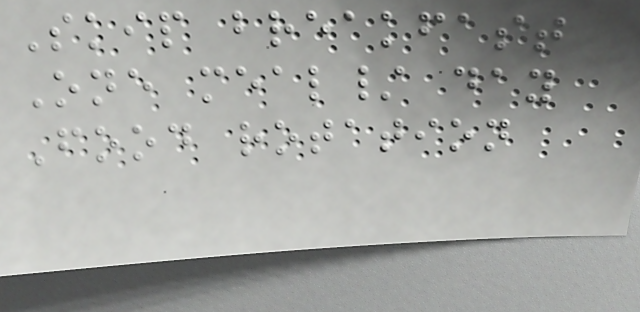Skip breakfast
One meal/ day
Food rotation
